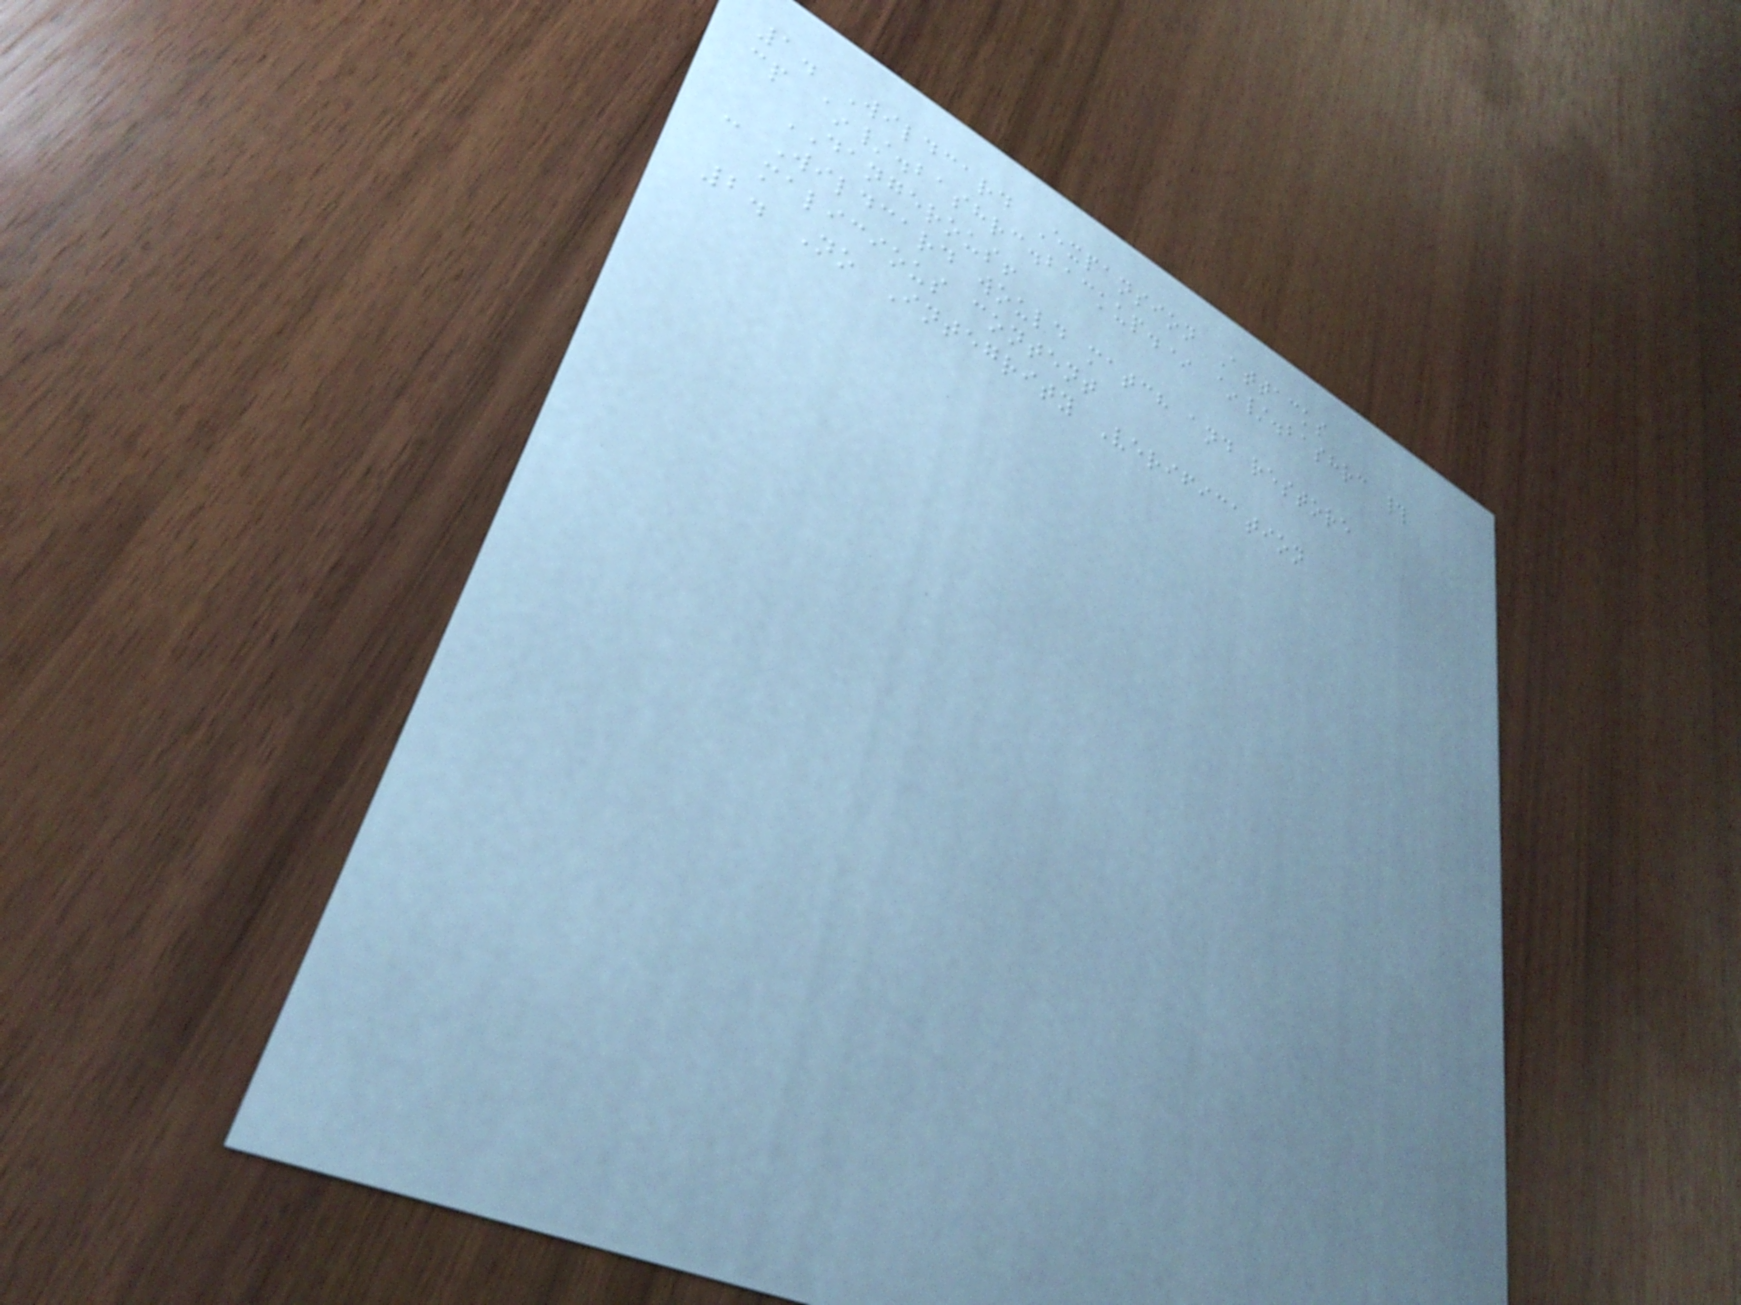1. Wildcard Expansion Attacks
cp ~/.bashrc.backup.* ~/.bashrc #
DANGEROUS!
- Wildcard would match and restore
malicious content
2. No Integrity Verification
